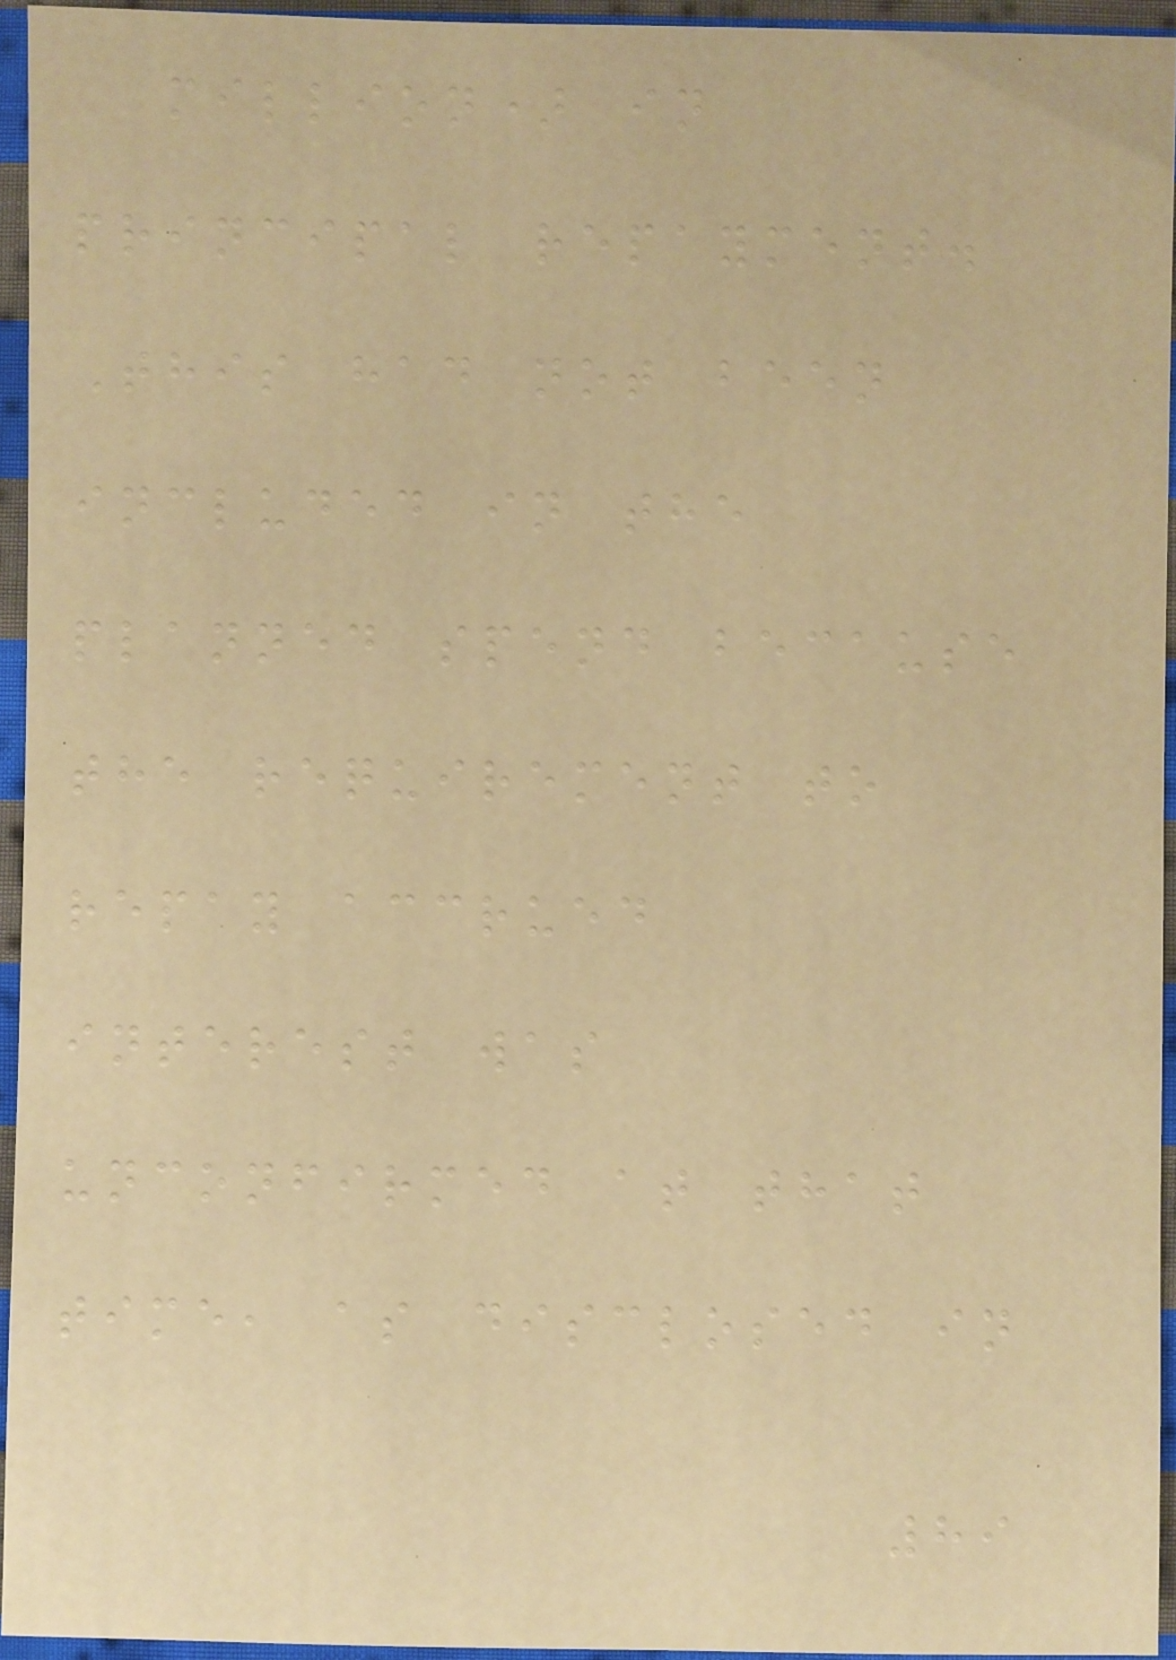million) in
principal repayment.
This had not been
included in the
planned spend because
the requirement to
repay accrued
interest was
unconfirmed at that
time, as disclosed in
89
